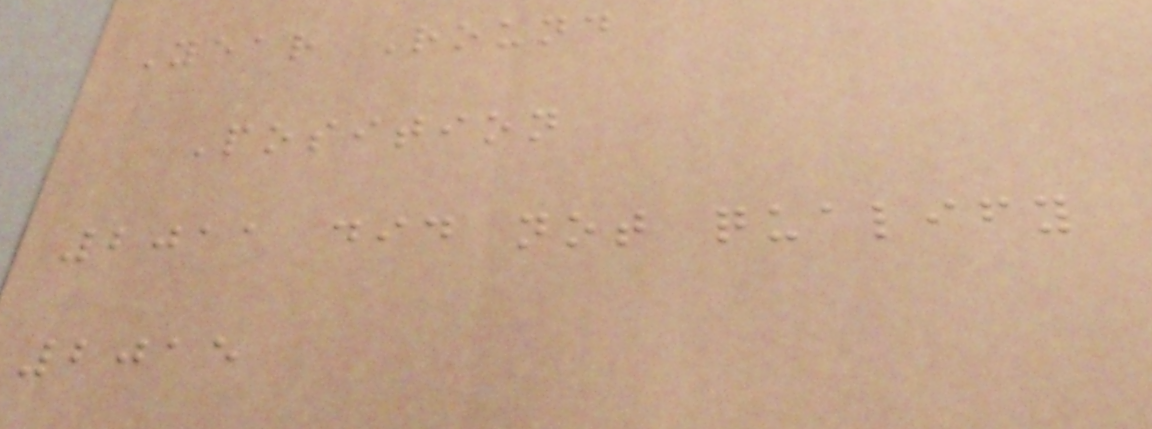Year Round
Position
2011 did not qualify
2015
